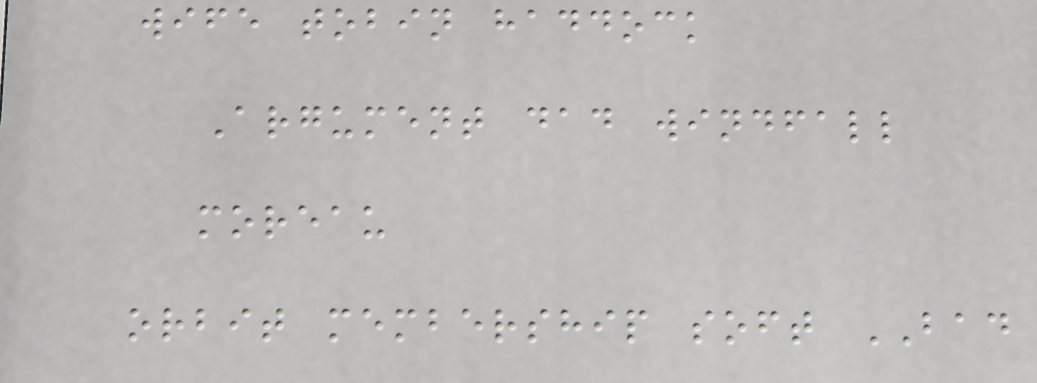wife tobin haddock
Argument dad windfall
moreau
orbit membership soft BAD
